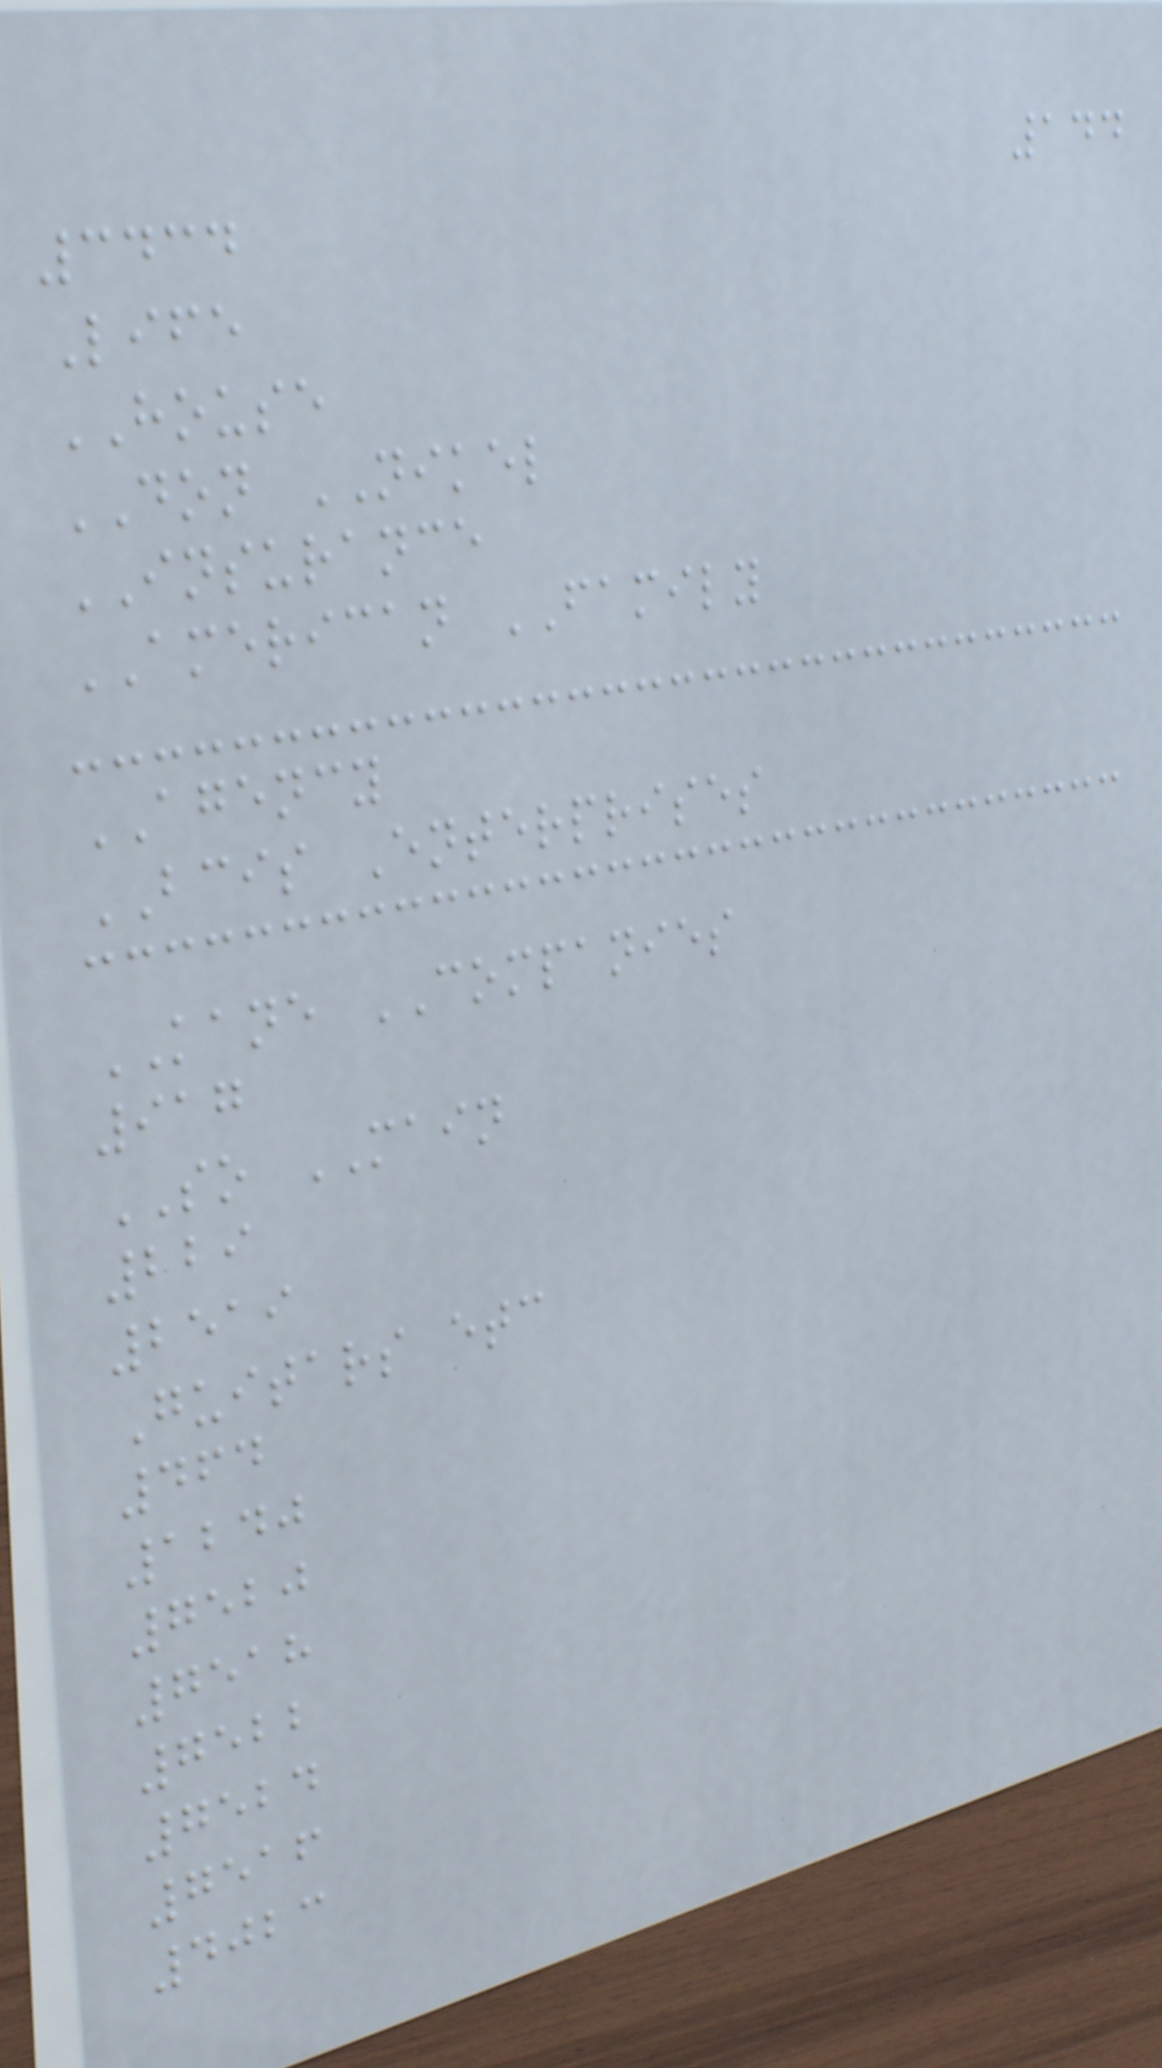144
3434
Life
HOUSE
DON NIKEL
INSURANCE
AMERICAN FAMILY
AGENCY
BCIS Enterprises
KANE COMPANIES
917
SO MAIN
229
2519
Guitars etc
464
1240
7520
7518
7522
7524
7516
4023
